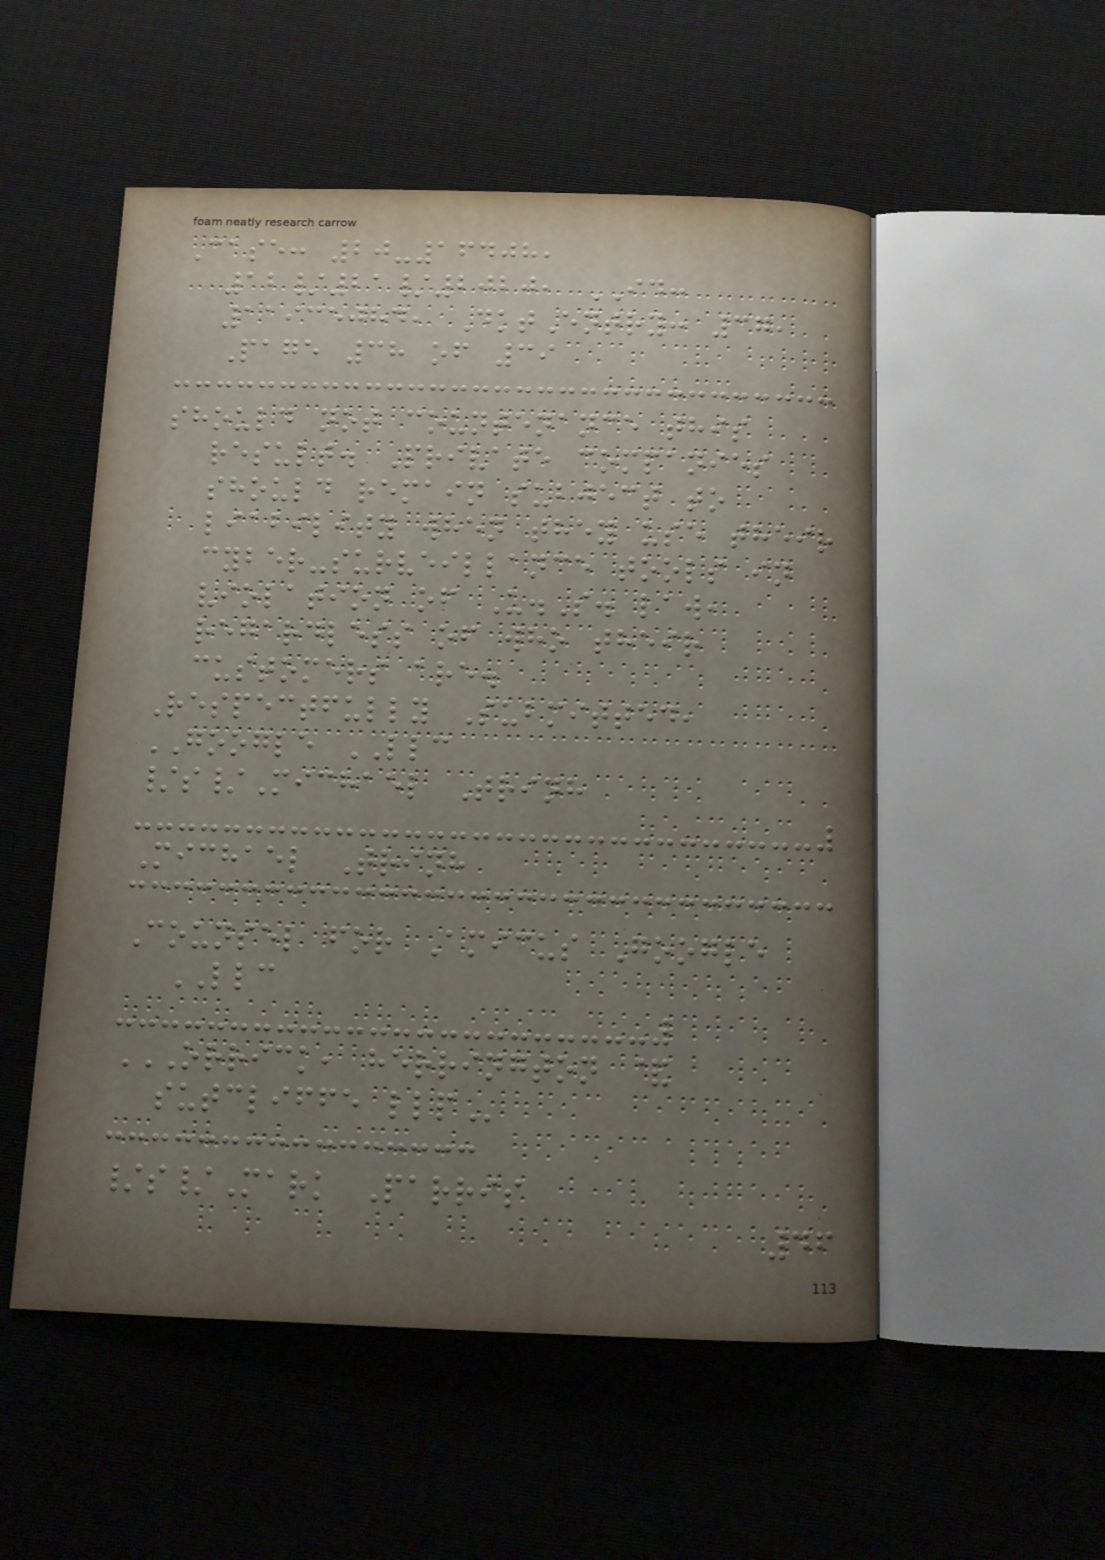Case: 20-16408,
12/21/2020, ID:
11935084, DktEntry: 37,
Page 38 of 39
should not countenance this
result. Private companies
should remain subject to
liability when they use their
cyber-surveillance tools in
violation of U.S. law,
regardless of who their
customers are.
Respectfully Submitted,
GOOGLE LLC
/s/Michael Trinh
Michael Trinh
Counsel for Amicus Google
LLC
ORRICK, HERRINGTON &
SUTCLIFFE LLP
/s/Mark Parris
46
